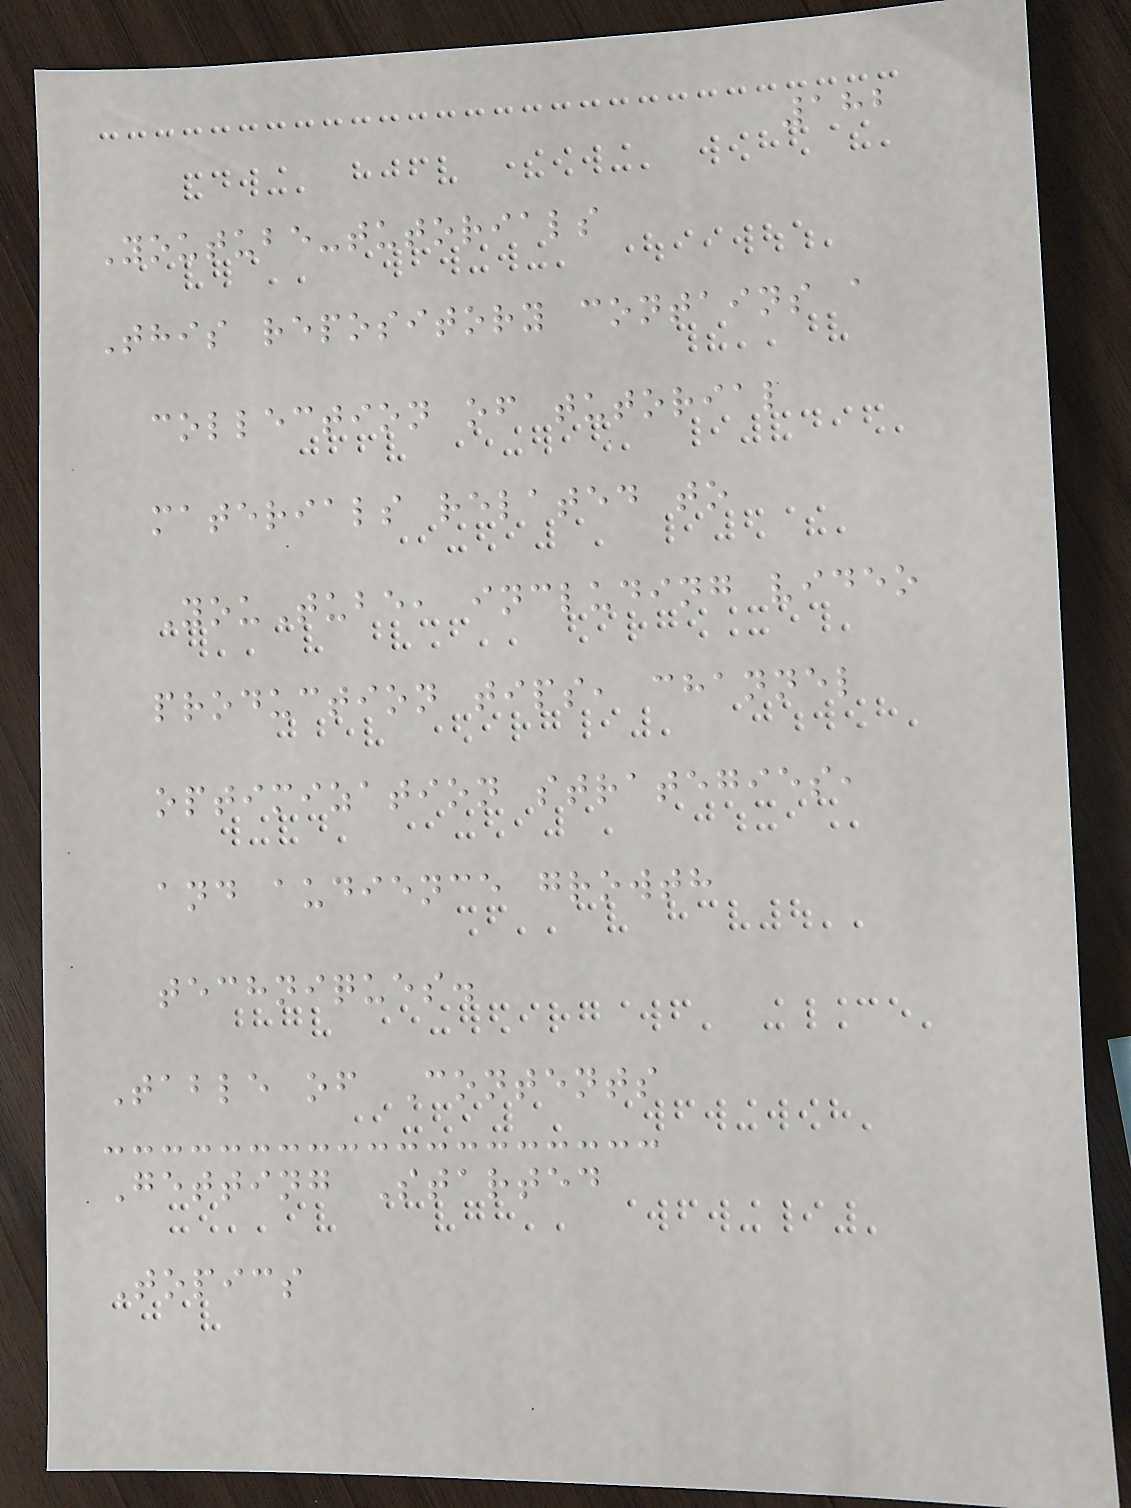182
Youtube-tutorials
This repository contains a
collection of tutorial
materials related to
YouTube, including video
production tips, channel
optimization strategies,
and audience growth
techniques.
Table of Contents
Getting Started
Topics
